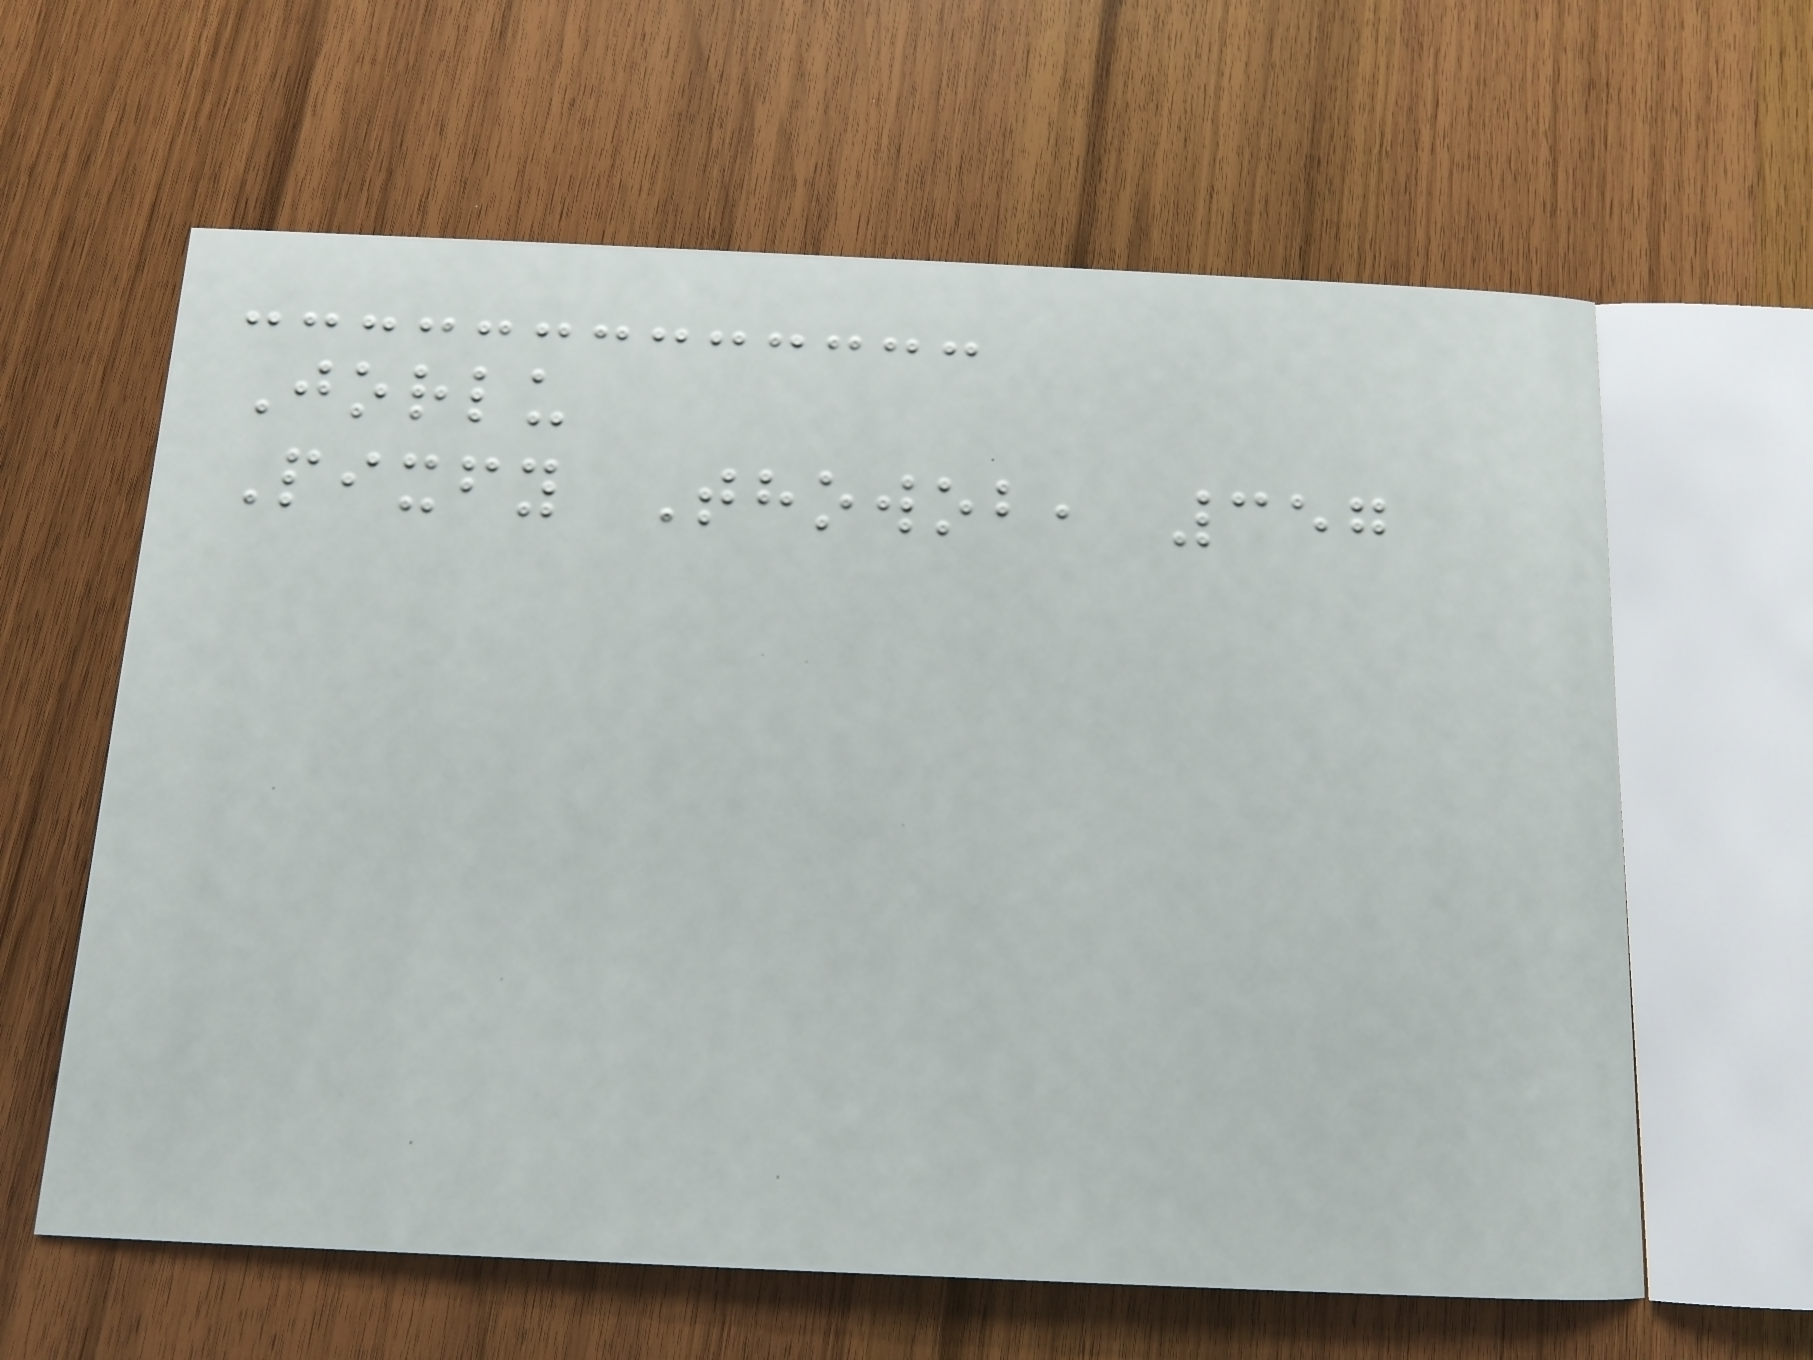Jorlu
Pixfy Thowob, 357
